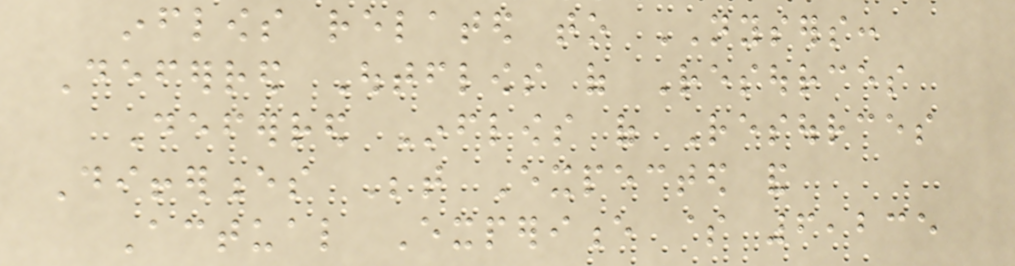inflows related to NYSERS:
Deferred Outflows of Resources
Deferred Inflows of Resources
Differences Between Expected and
Actual Experience $ 6,235
